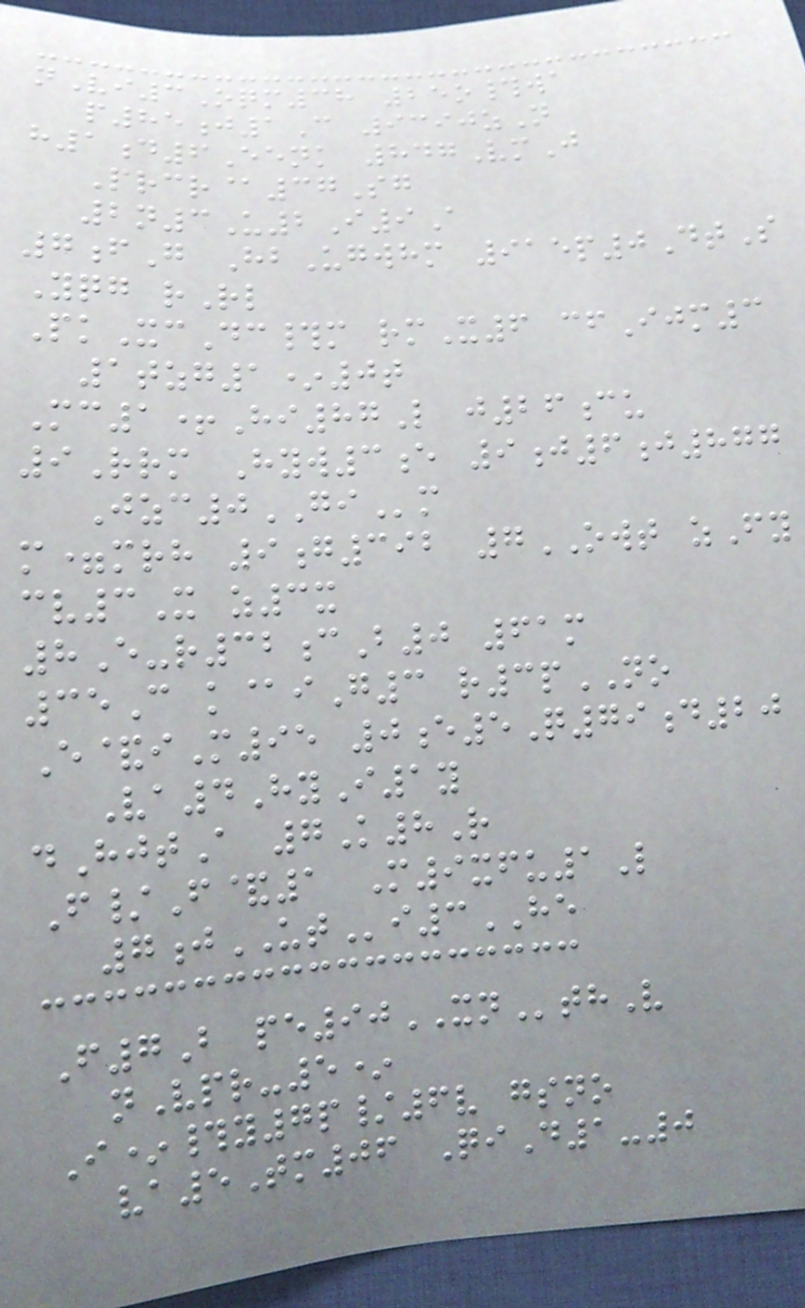nVi3Oqm38 25o#wa
p85j1C 9390zN
h1d6Eenk 847VmJ
Prcr@37Sg
2n3U2I9A
7fG HbUgwhm 915p0DtS
Yqg rRl
PkXcDc#m rmX6 cfIjm3
1tzg1*0t
Mc1+Hi87L j26cu
9Rrm Hyw3e 9j6j877
Jzc0GIm
m=mrh 9g392 7OWT zFy
cv3X z3x
8E-r32cB0 61m
35C k@iG3 r3pNO
E&iM95 0e5Q79d20
Va4HyI1y
dHjtA 7K8R
F/F&1 M9xfu1L
7jUTi3HE
F7B pe90XNthV
nVpr-5*
I*#y7p/6v gsno
va5Tm06 QiD1-0
